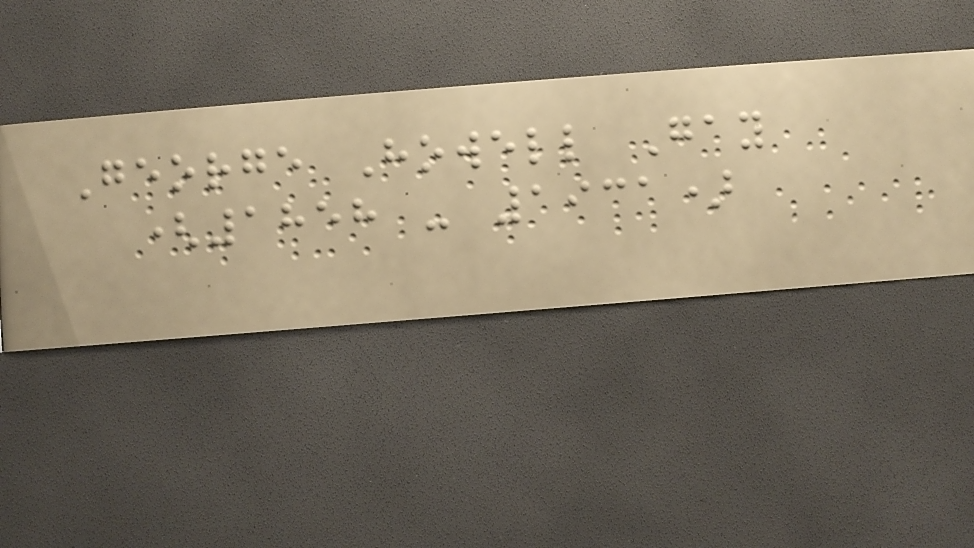George Howell Gay
(1858 - 1931)
